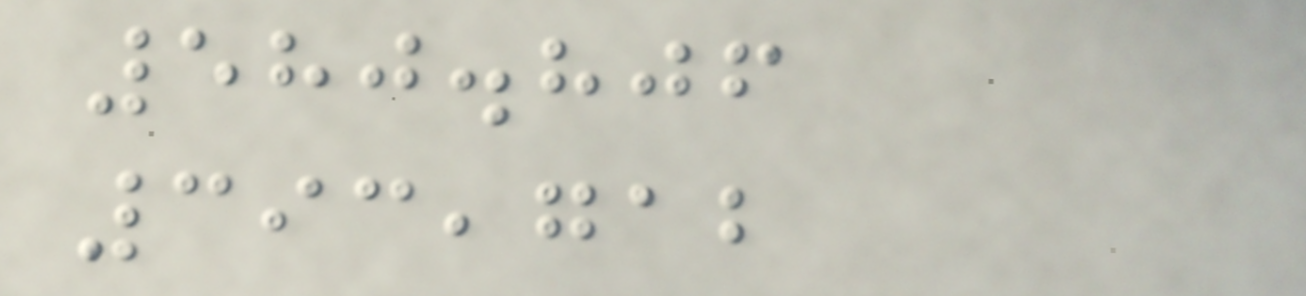580.806
393,712
